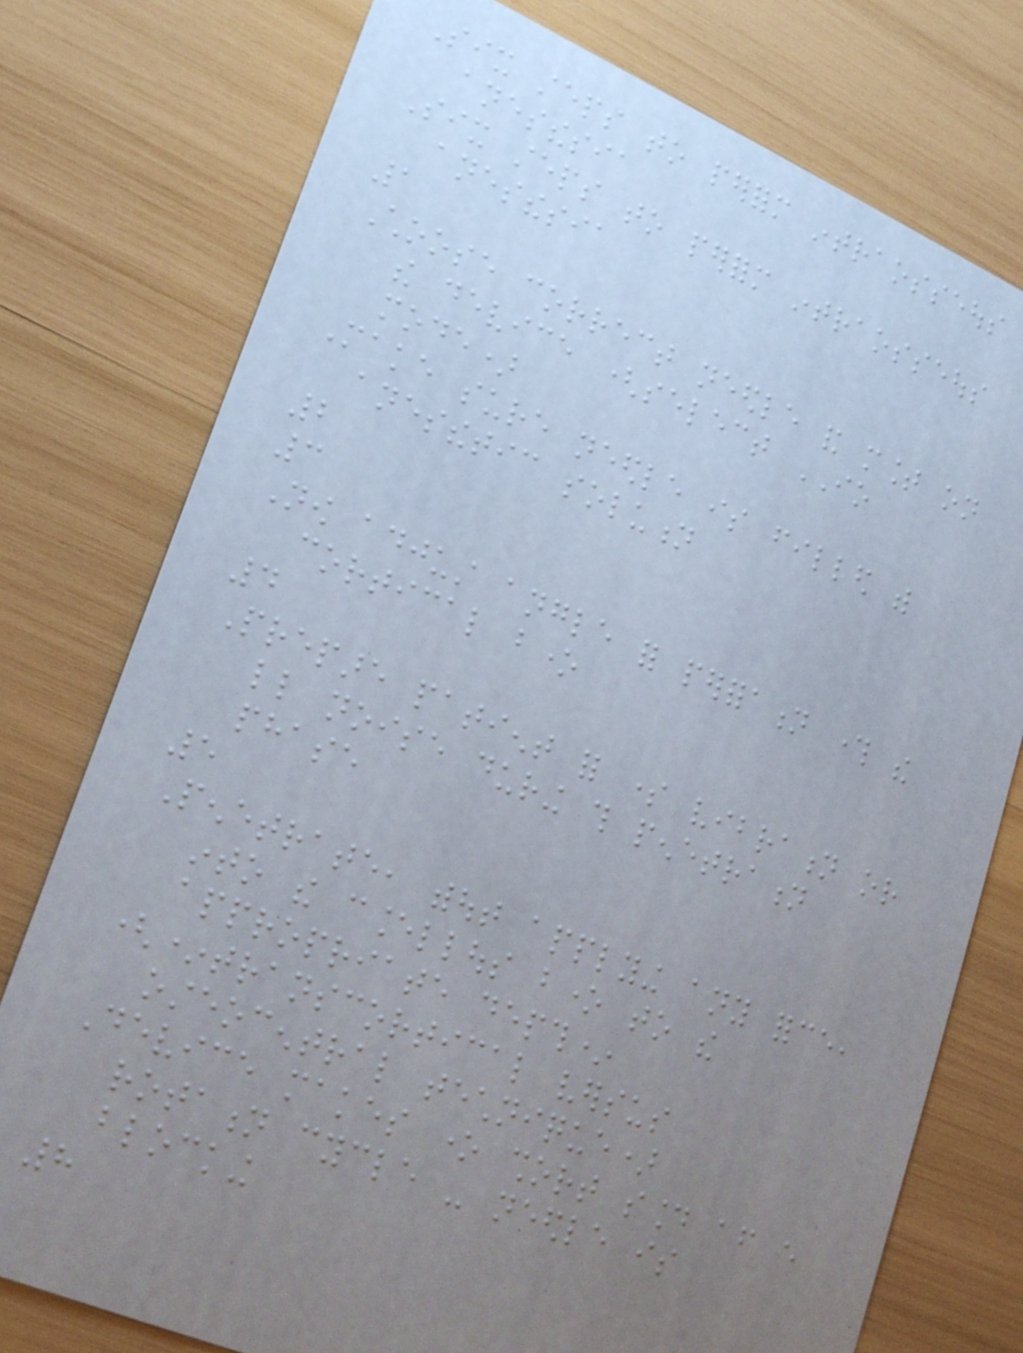Six steps to perform intraosseous
anesthesia
Six steps to perform intraosseous
anesthesia
1
Choose correct needle and mount on
the device (select IO
mode)
Make sure needle is filled with
anesthetic solution
2
3
Now adjust angle for perforation through the
cortical bone
4
Prepare patient for some vibration or
little noise during this penetration
phase
5
Penetrate, without applying any force,
into the cancellous bone to the
appropriate depth*
(*transcortical versus
osteocentral technique)
Device makes one short sound after every
rotation cycle - needle is
blocking
8
